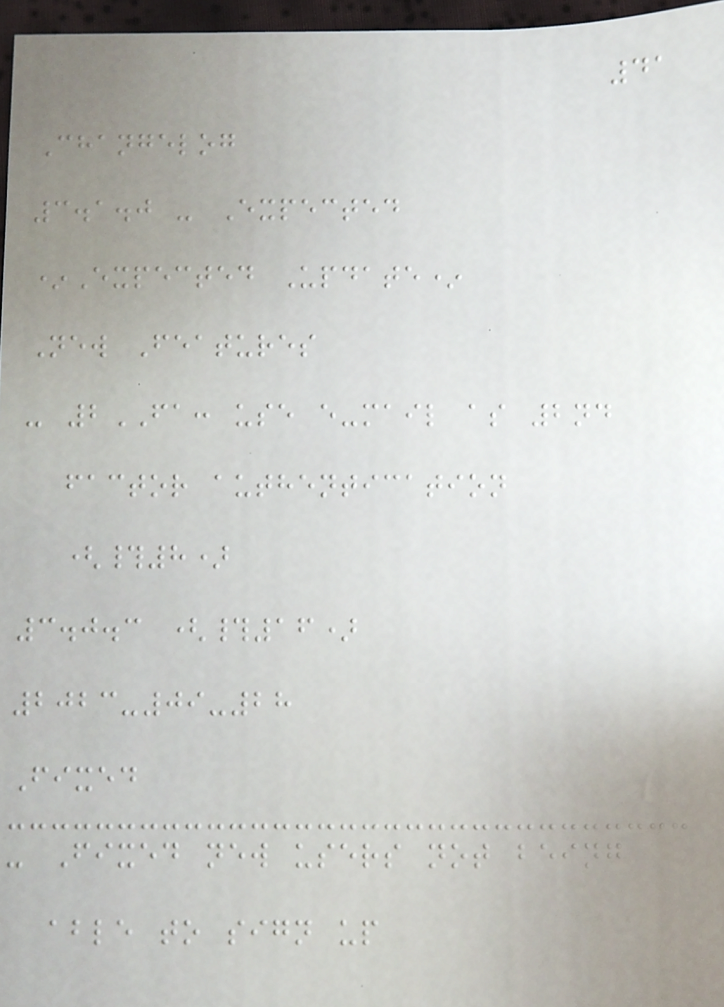41
Changelog
3.1.0 - Expected
*Expected Update*
New Features
- 2FA: use e-mail as 2nd
factor authentication
(#8)
3.0.3 (#16)
2023-09-28
Fixed
- Fixed new users not being
able to sign up
